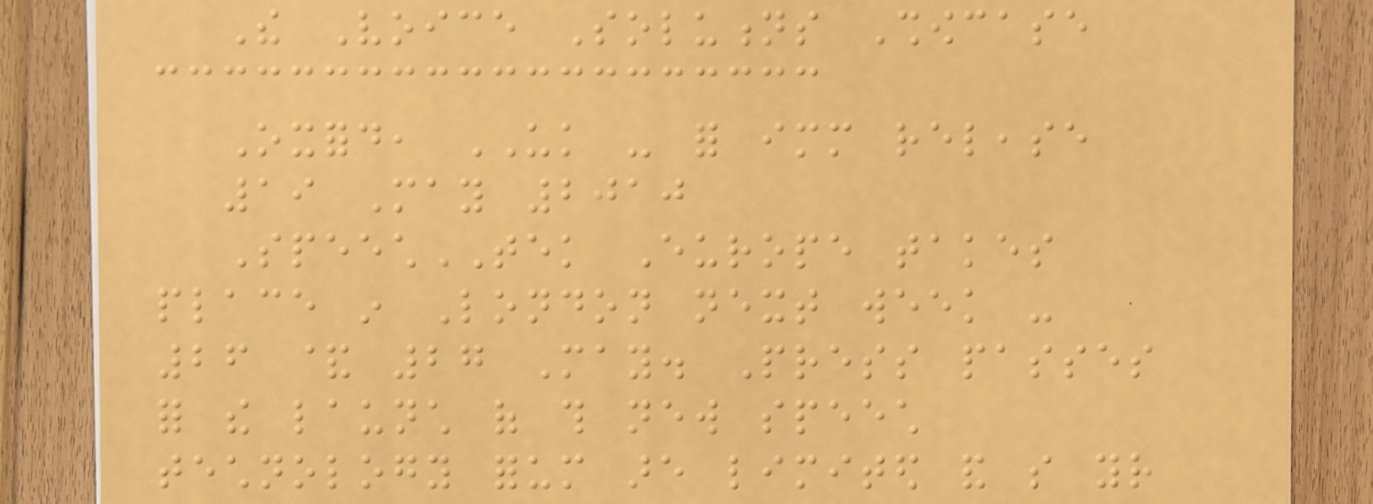The Voice Solutions Showcase
Oxford, UK - for immediate release
19 May 2010
SpeechTEK Europe takes
place in London next week -
26 & 27 May. Press passes
for the launch of this new speech
technology forum are limited and so your
